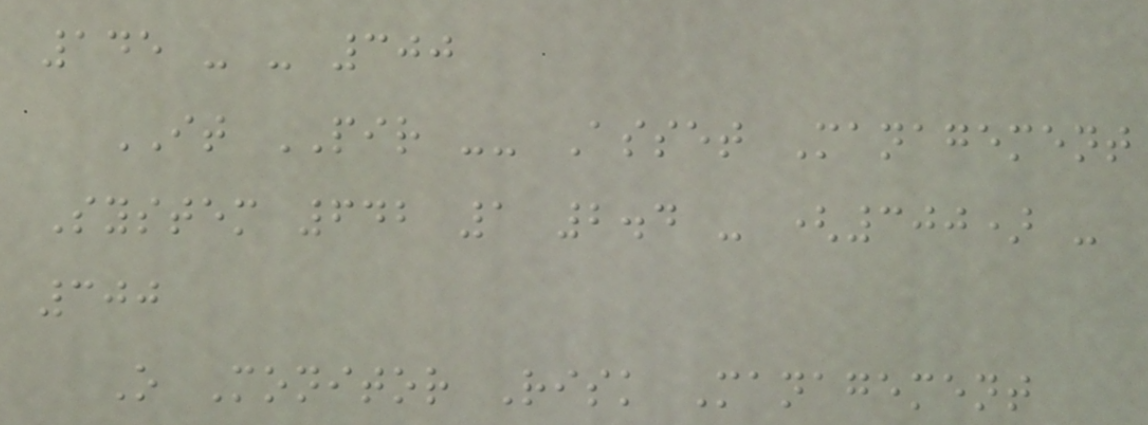145 - - 300
IT PIR -- Asset Management
System 642 1 2.4 - (300) -
300
O Monitor Risk Management
